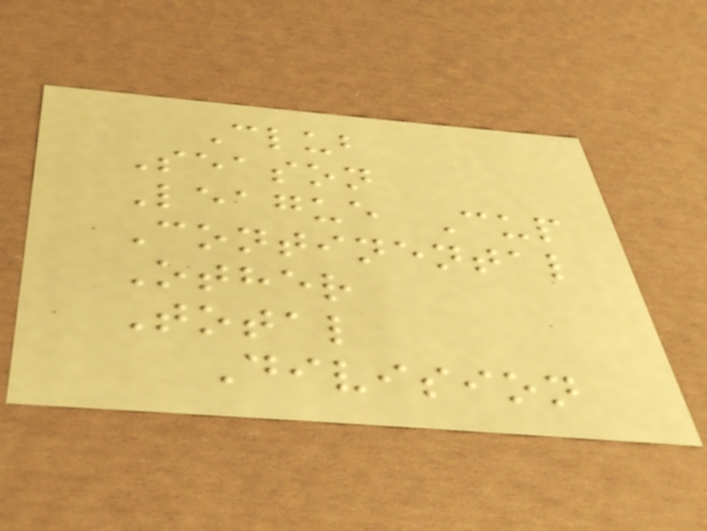Club
Season
League Cup
Continental
Other
Total
Division
